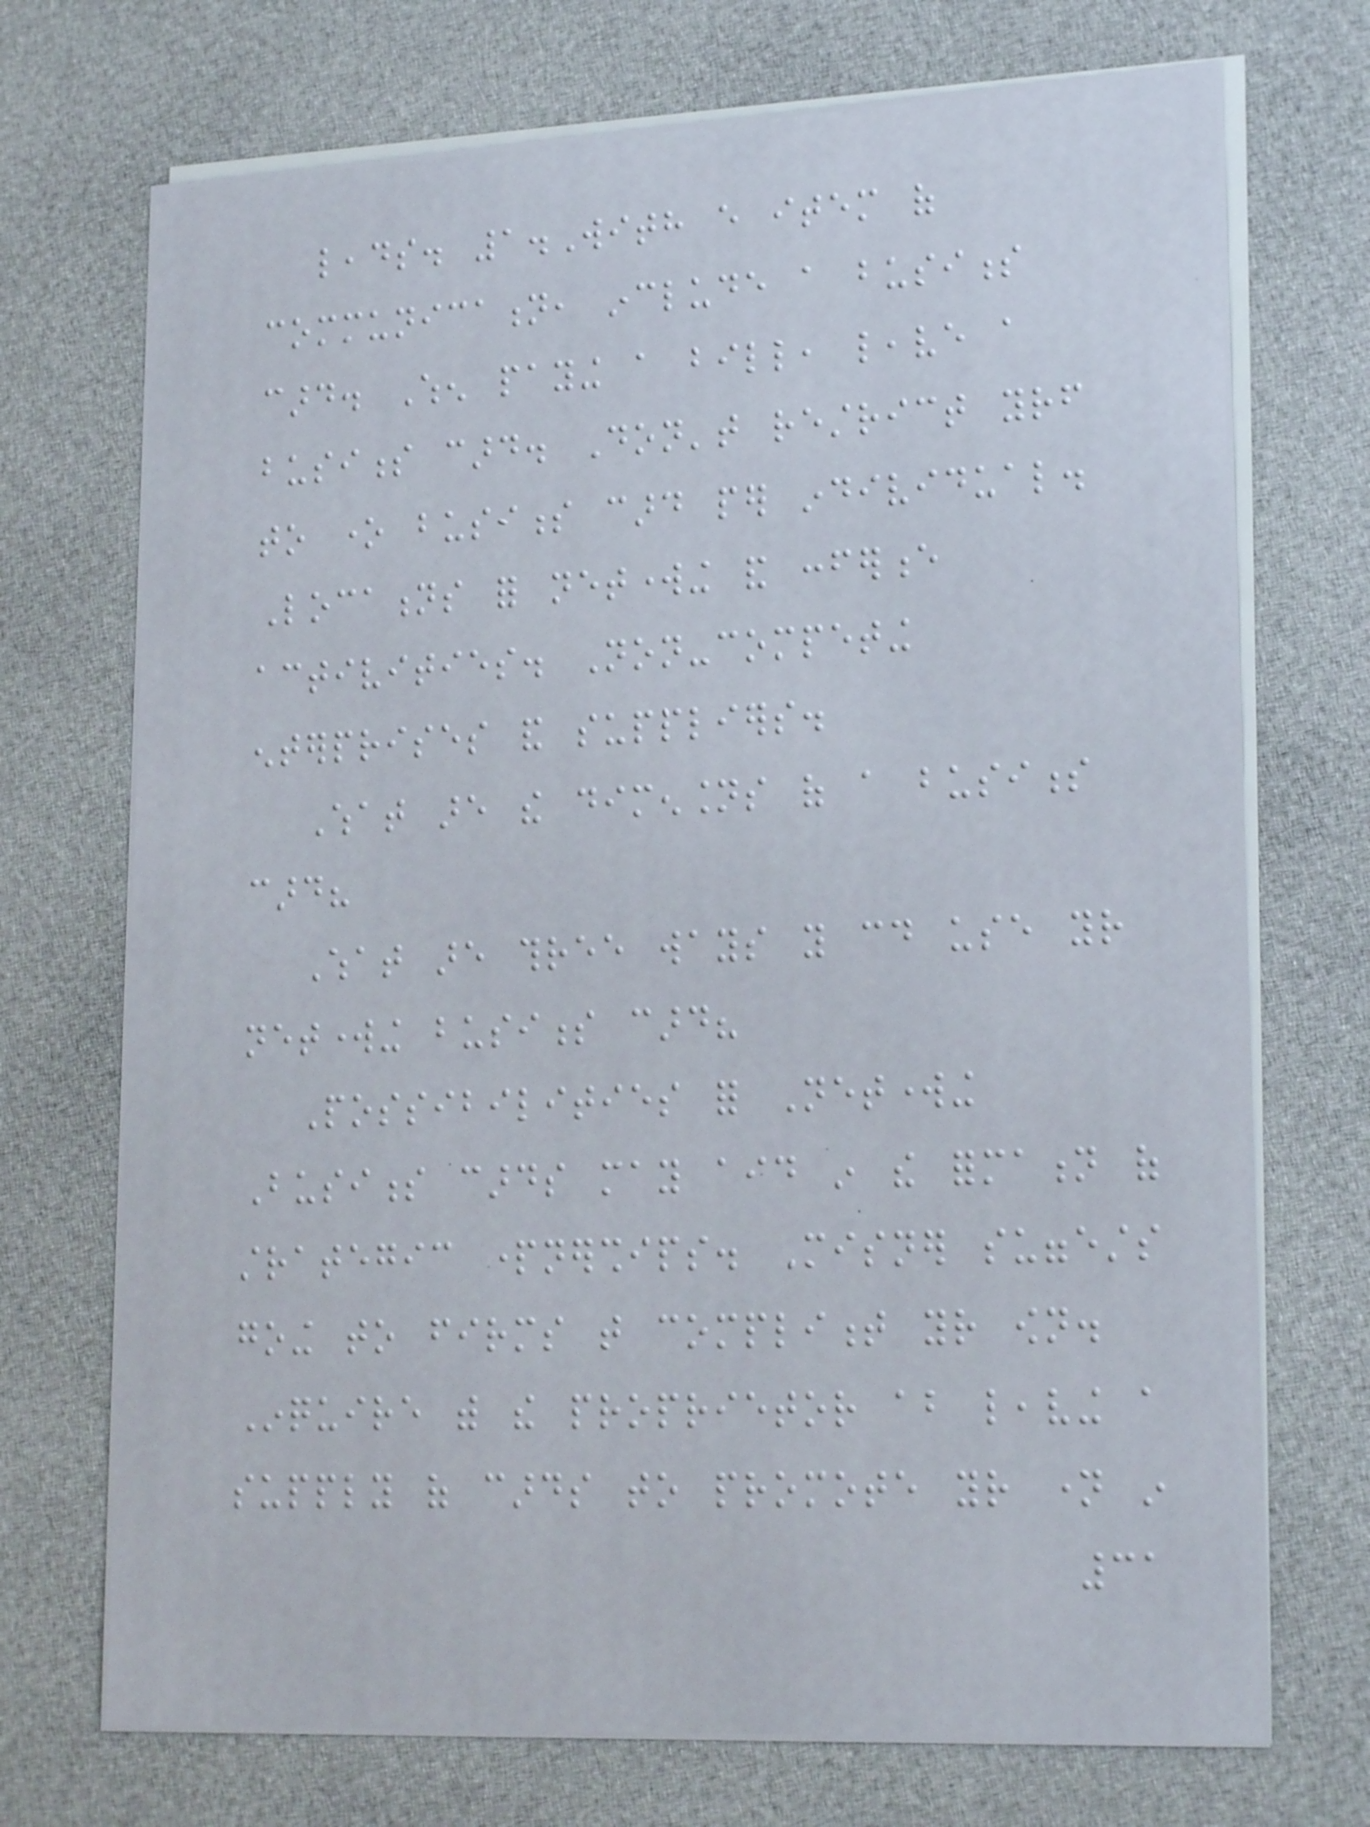leads. 1.With every item of
communication, include a business
card. When paying a bill, leave a
business card. Don't restrict yourself
to one business card per individual.
Locations for networking and conference
activities. Non-competing
enterprises and suppliers.
What are the dimensions of a business
card?
What are three ways you could use your
networking business card?
Possibilities for Networking
Business cards may aid in the formation of
strategic partnerships. Misner suggests
going to firms that compliment your own.
Inquire with the proprietor about leaving a
supply of cards to promote your name in
31
